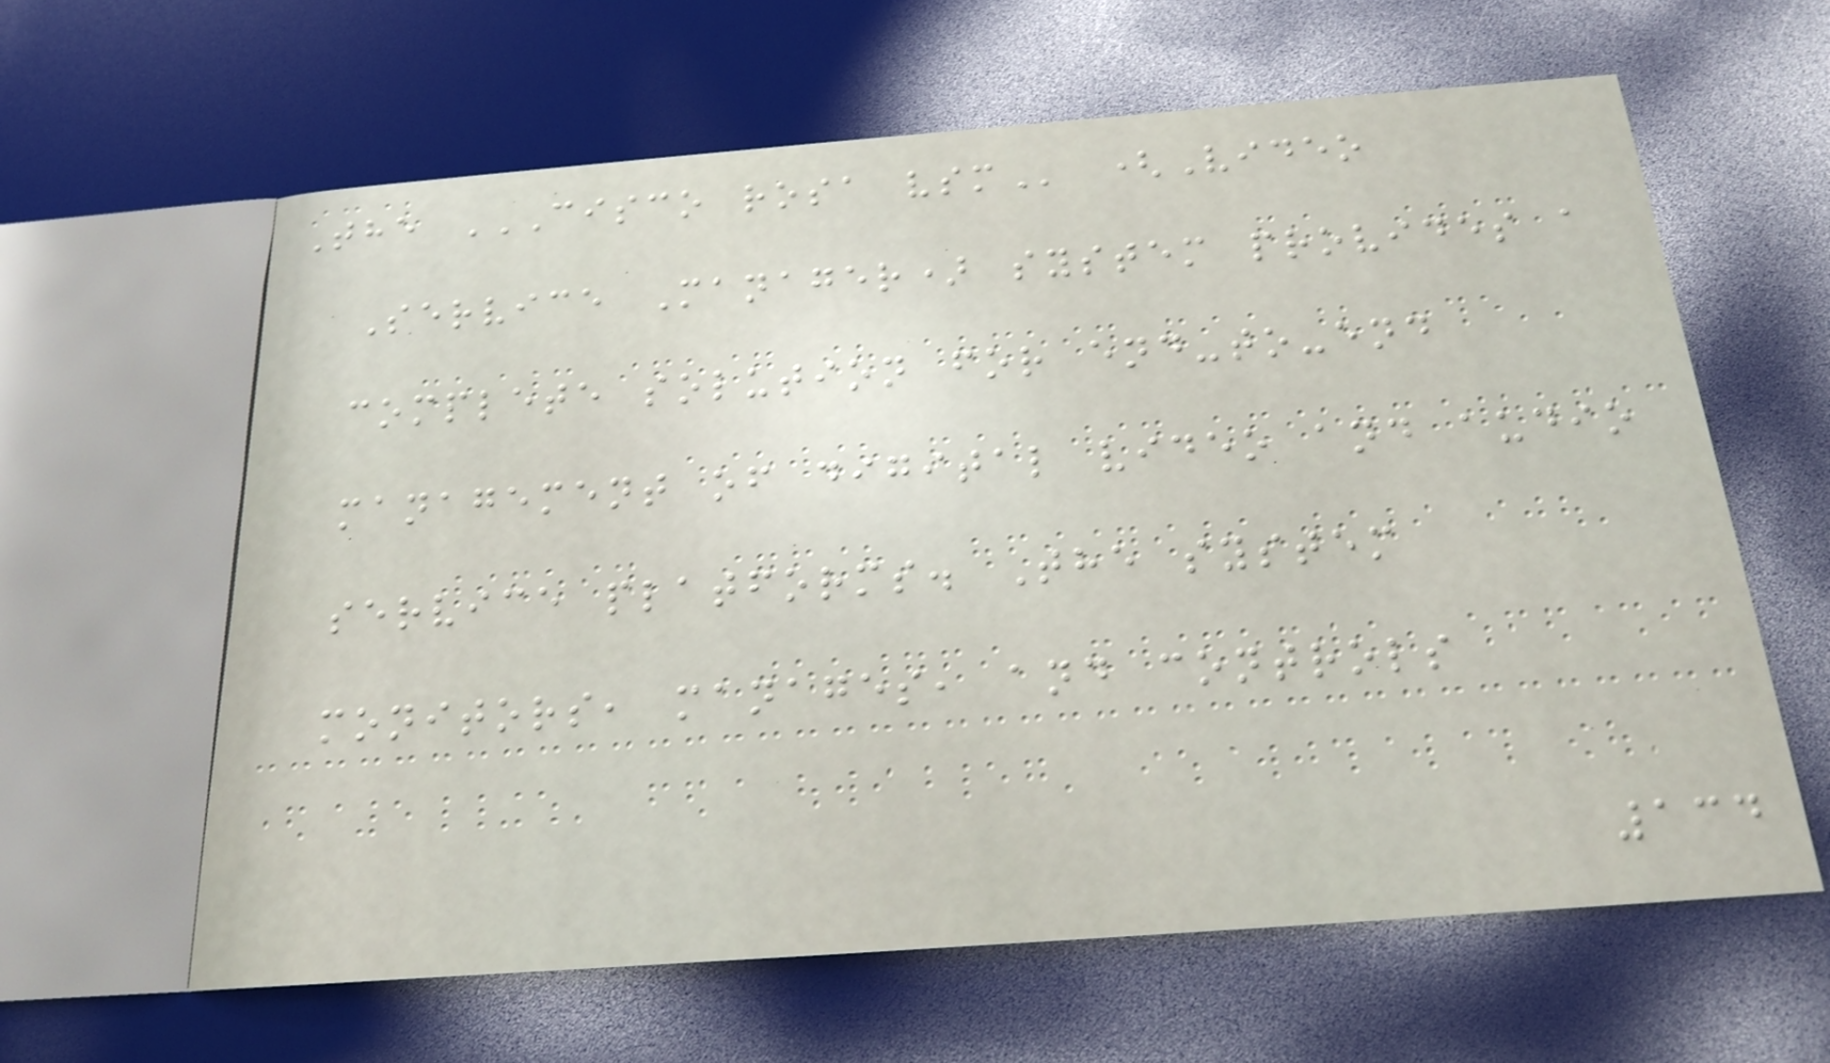The CISCO ROSA VSM (Video
Service Manager) system provides a
complete solution for end-to-end
management of digital video and audio
service platforms. The system
monitors, manages, and controls
134
